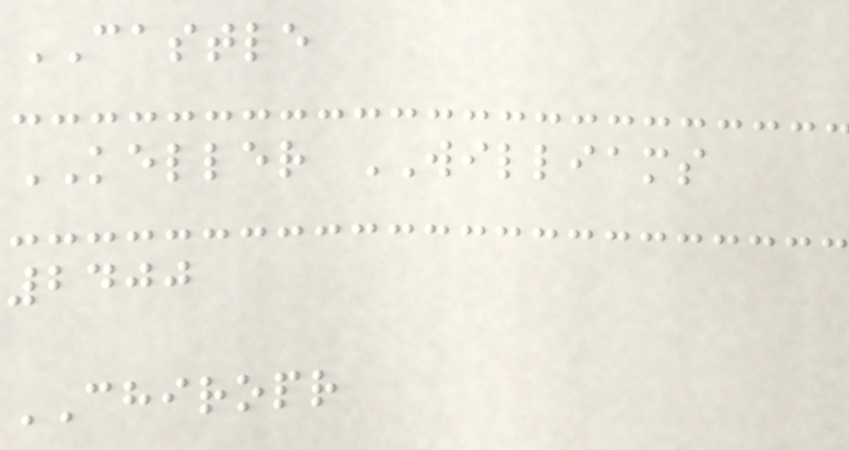CASTLE
KELLER WILLIAMS
2400
CHIROPR
